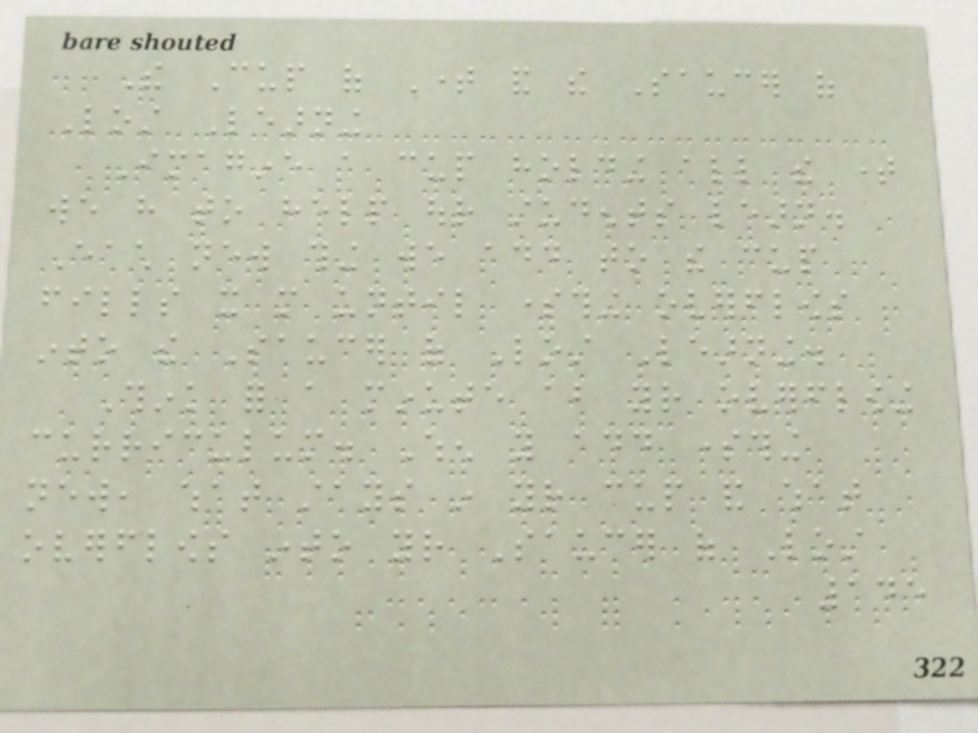The Cup of Time and the Saucer of
Lost Learning
Imagine a cup holding all the time
we have to help our students learn.
Each new thing we add to the cup
fills it more until something overflows
into the Saucer of Lost Learning.
Think for a minute about your overflowing
curriculum. When you add something
new, what stays in your cup and what
overflows into your Saucer of Lost
145
